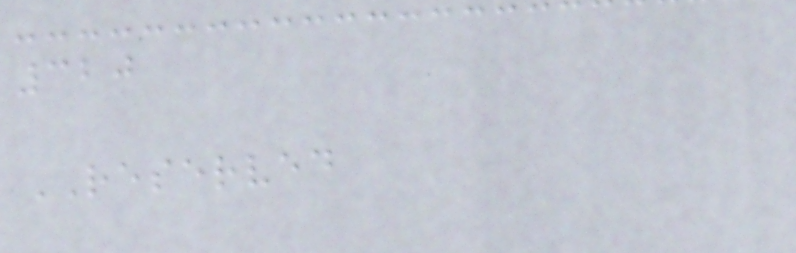320
RESERVED
